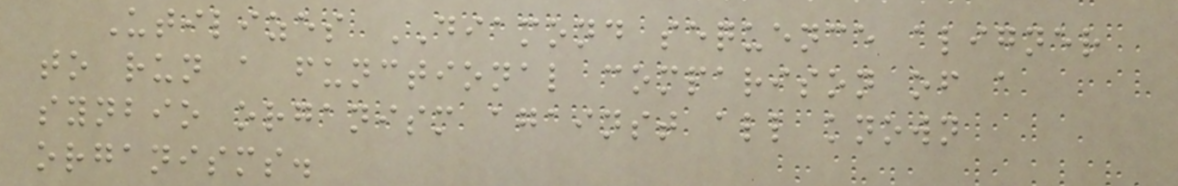Utilizes DIAMOND sequence aligner
to run a functional comparison of a
synbio organism against all known
organisms.
